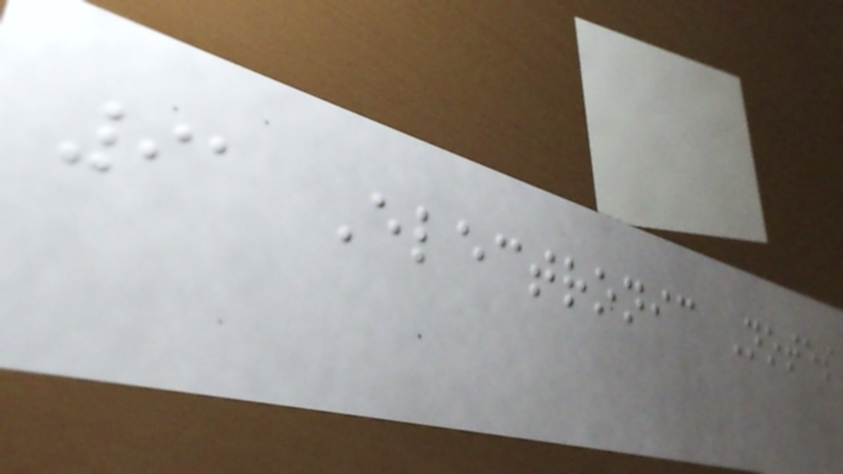91 Electronic Notes
